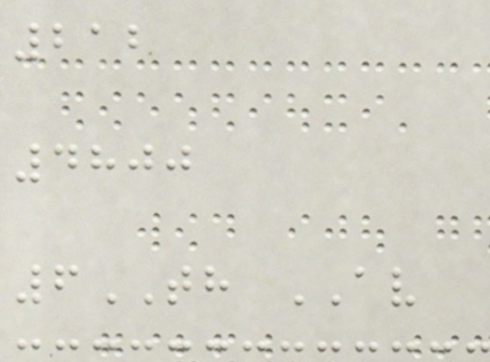212
4800
6TH AV
